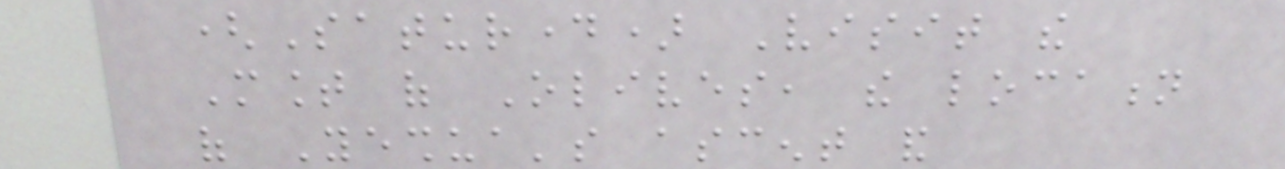(Saturday) Visit the
Mount of Olives, the location
of Yeshua's ascent and
